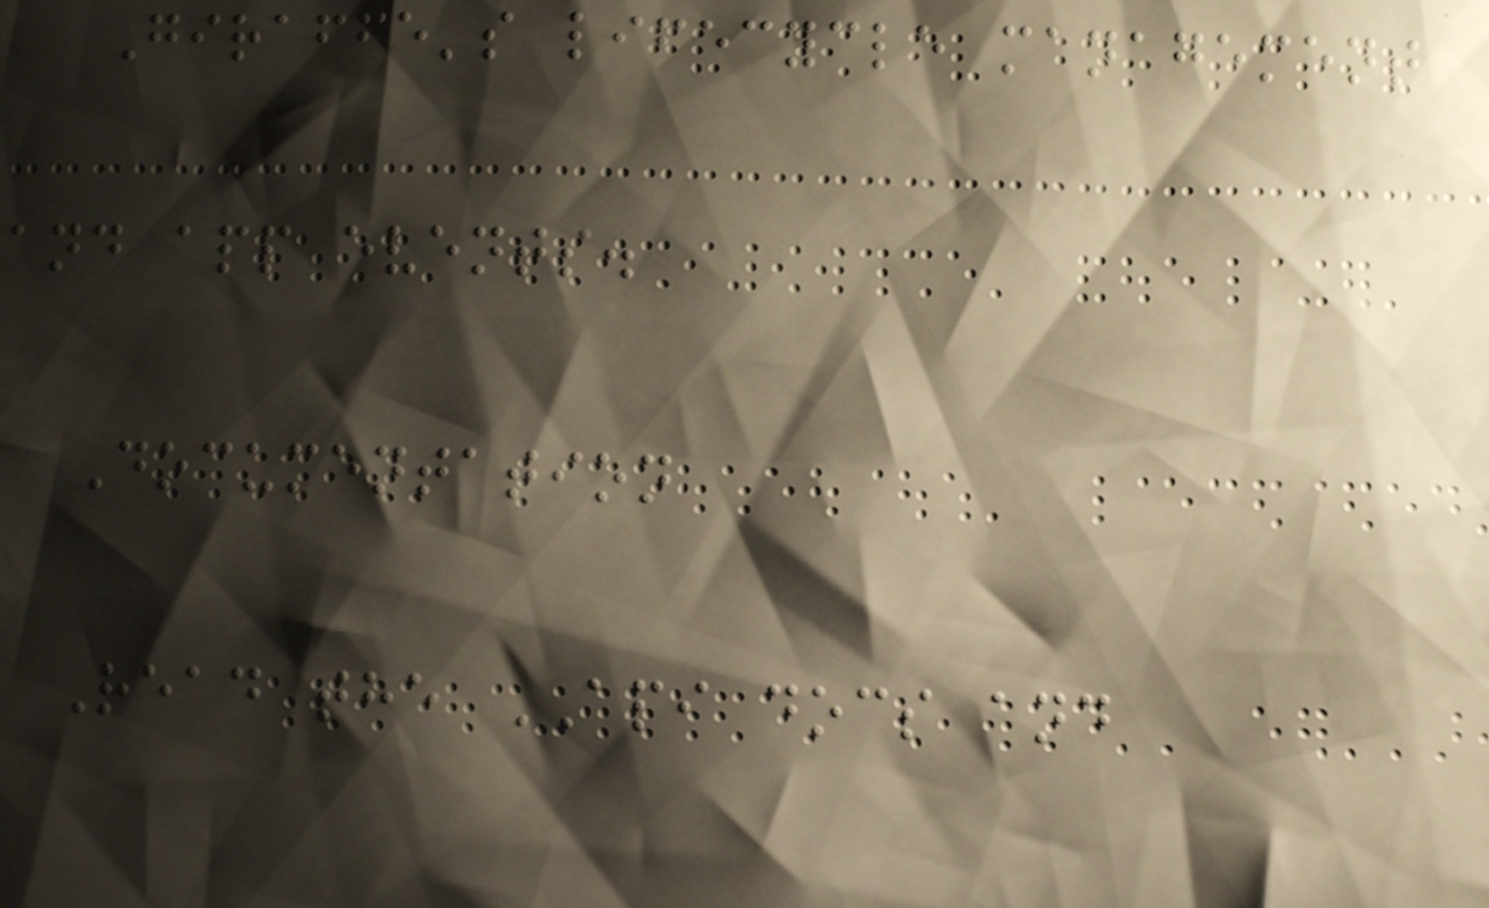Giraffe's lifecycle management
and app events.
Documentation
Read the API docs and
